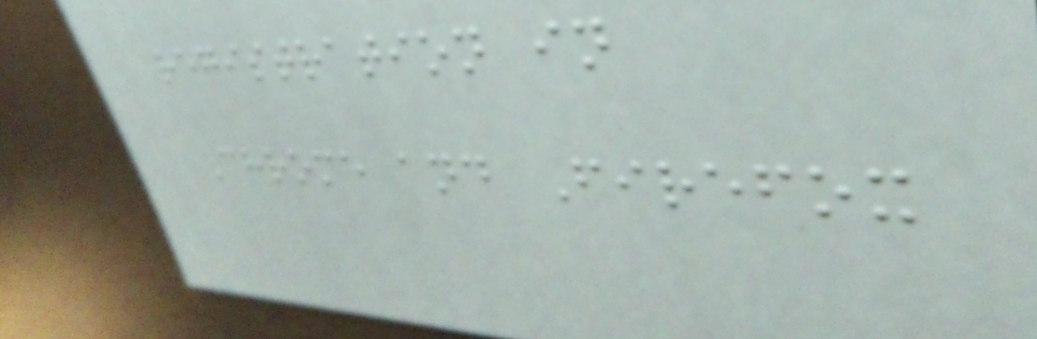registration in
Chrome and Firefox
